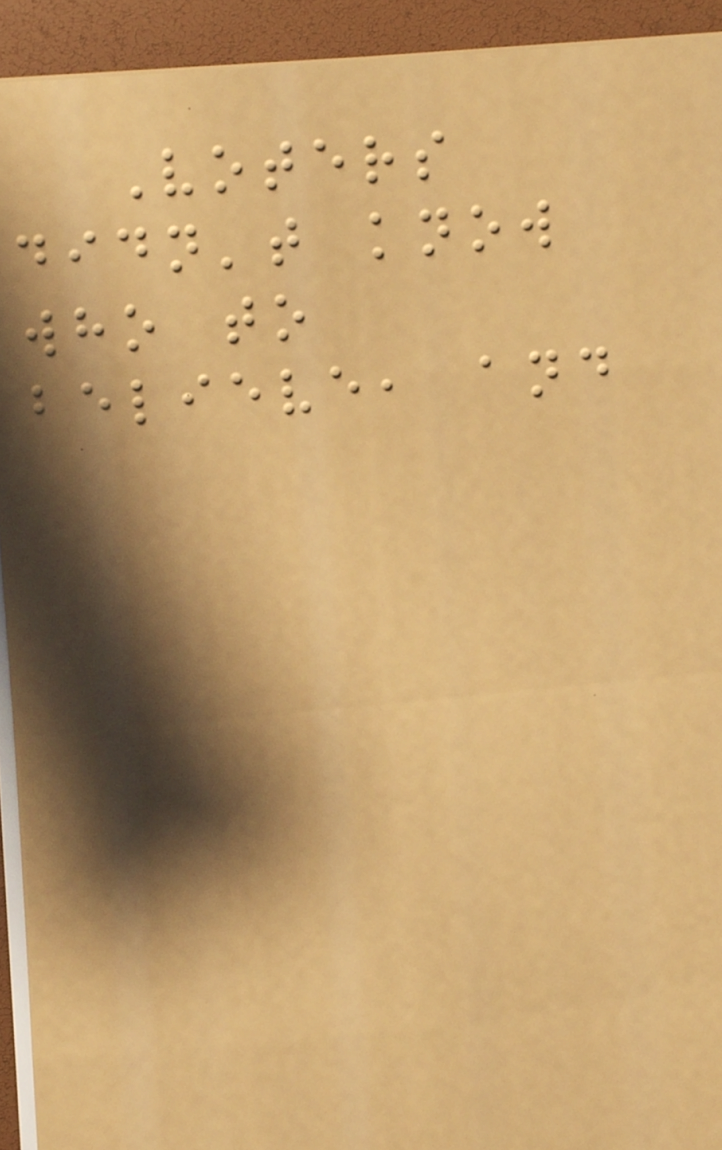Voters
didn't know
who to
believe, and
